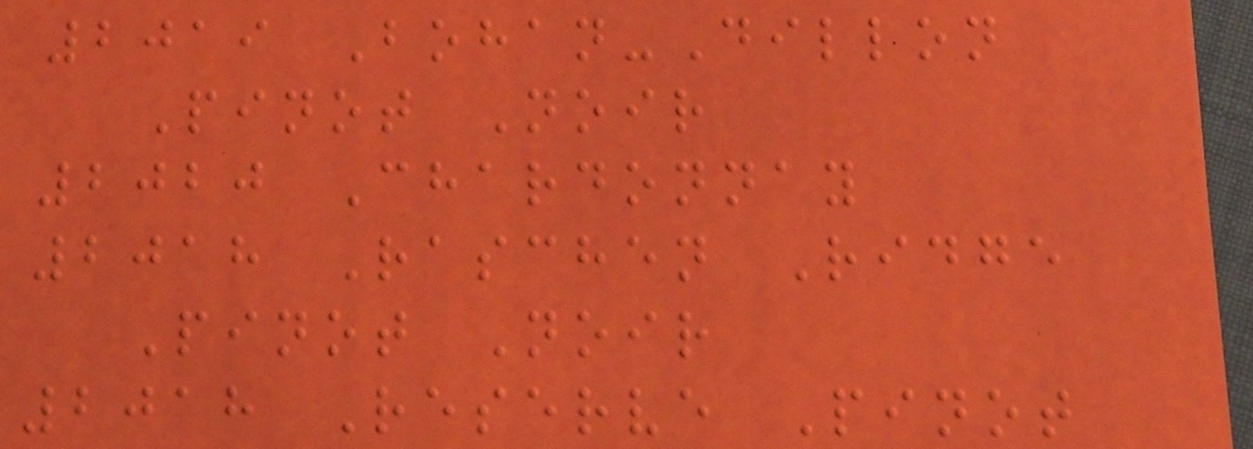2019 Bohan-Dillon
Pinot Noir
2020 Chardonnay
2018 Raschen Ridge
Pinot Noir
2018 Reserve Pinot
